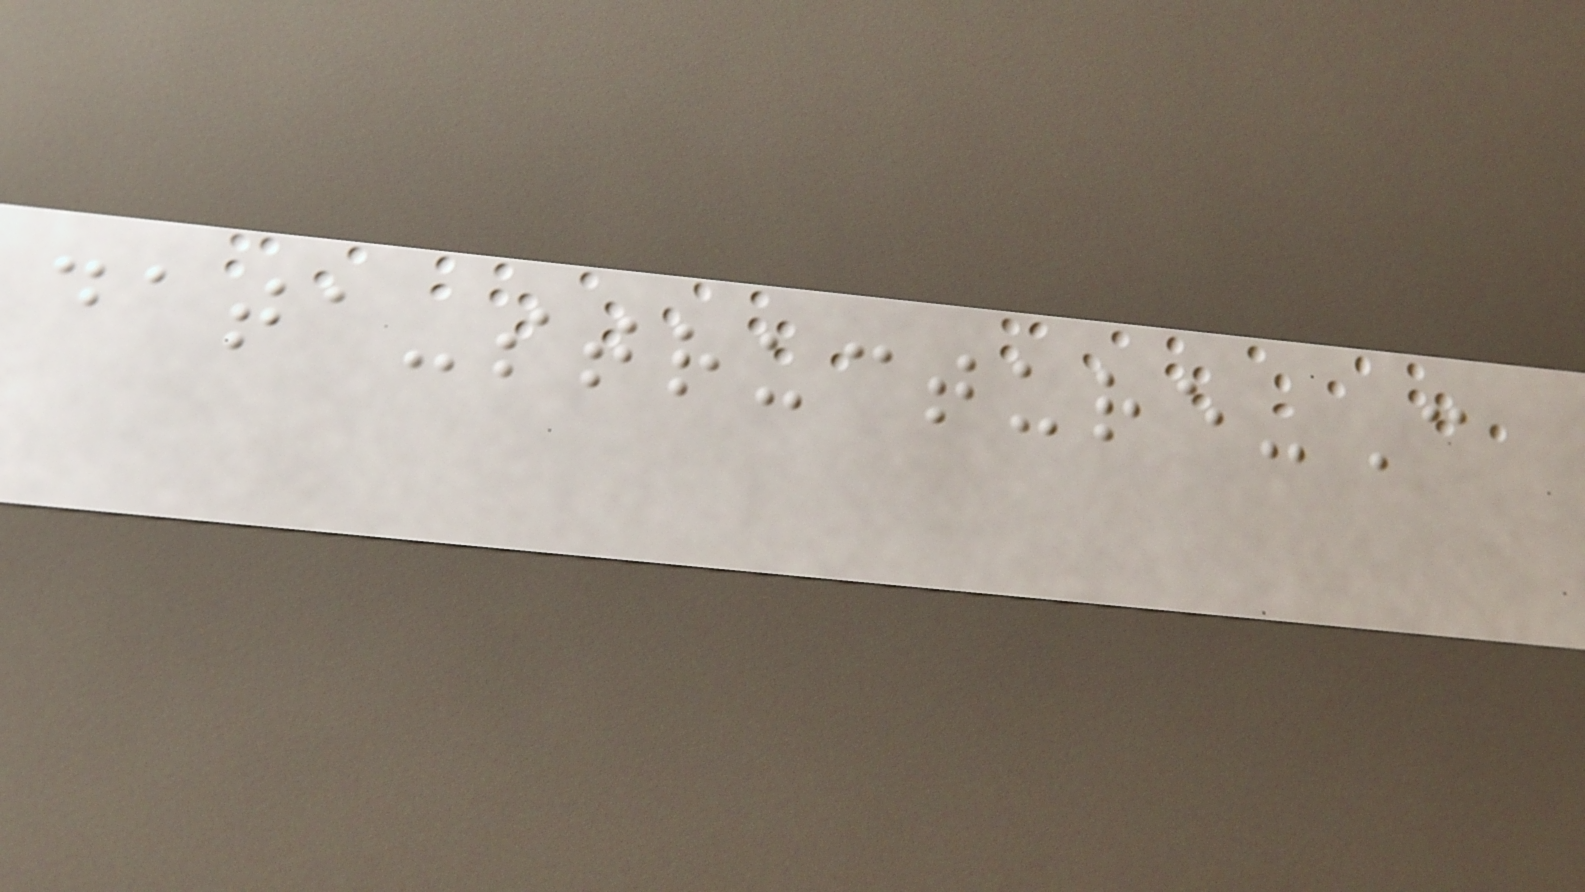data-structure-C
